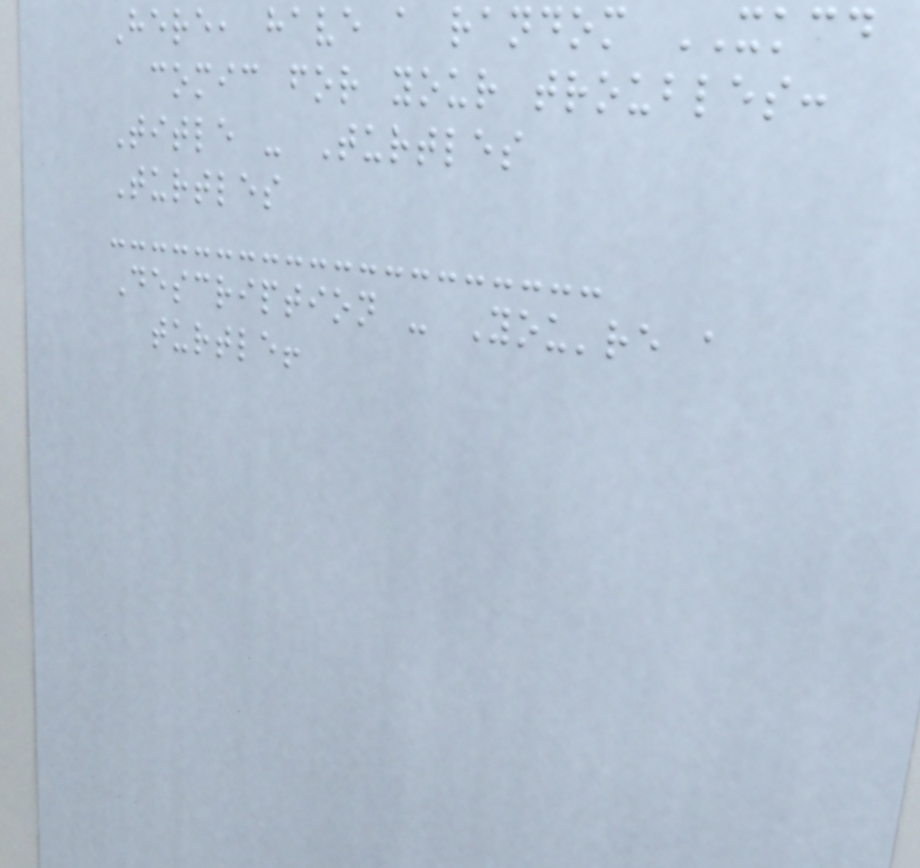Here, have a random XKCD
comic for your troubles:
Title - Turtles
Turtles
Description - You're a
turtle!
